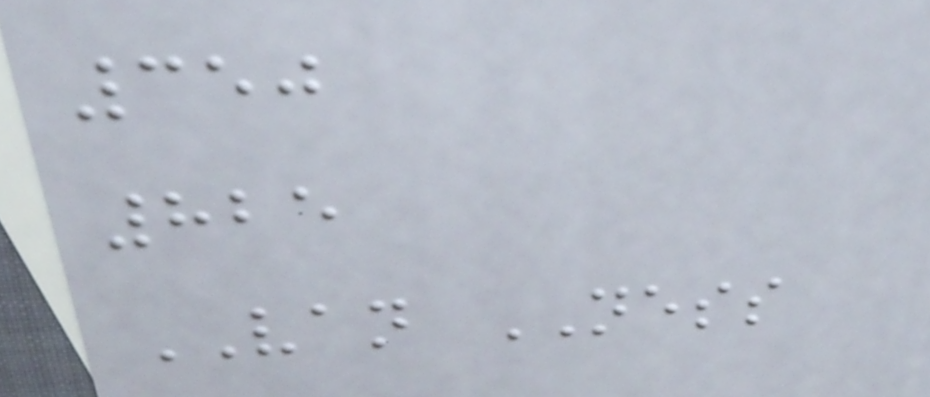350
825
VAN NESS
